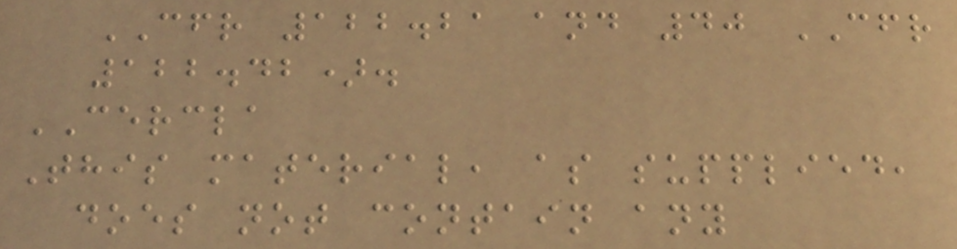CFR 122.21 and 40 CFR
122.42).
CERCLA
This material, as supplied,
does not contain any
